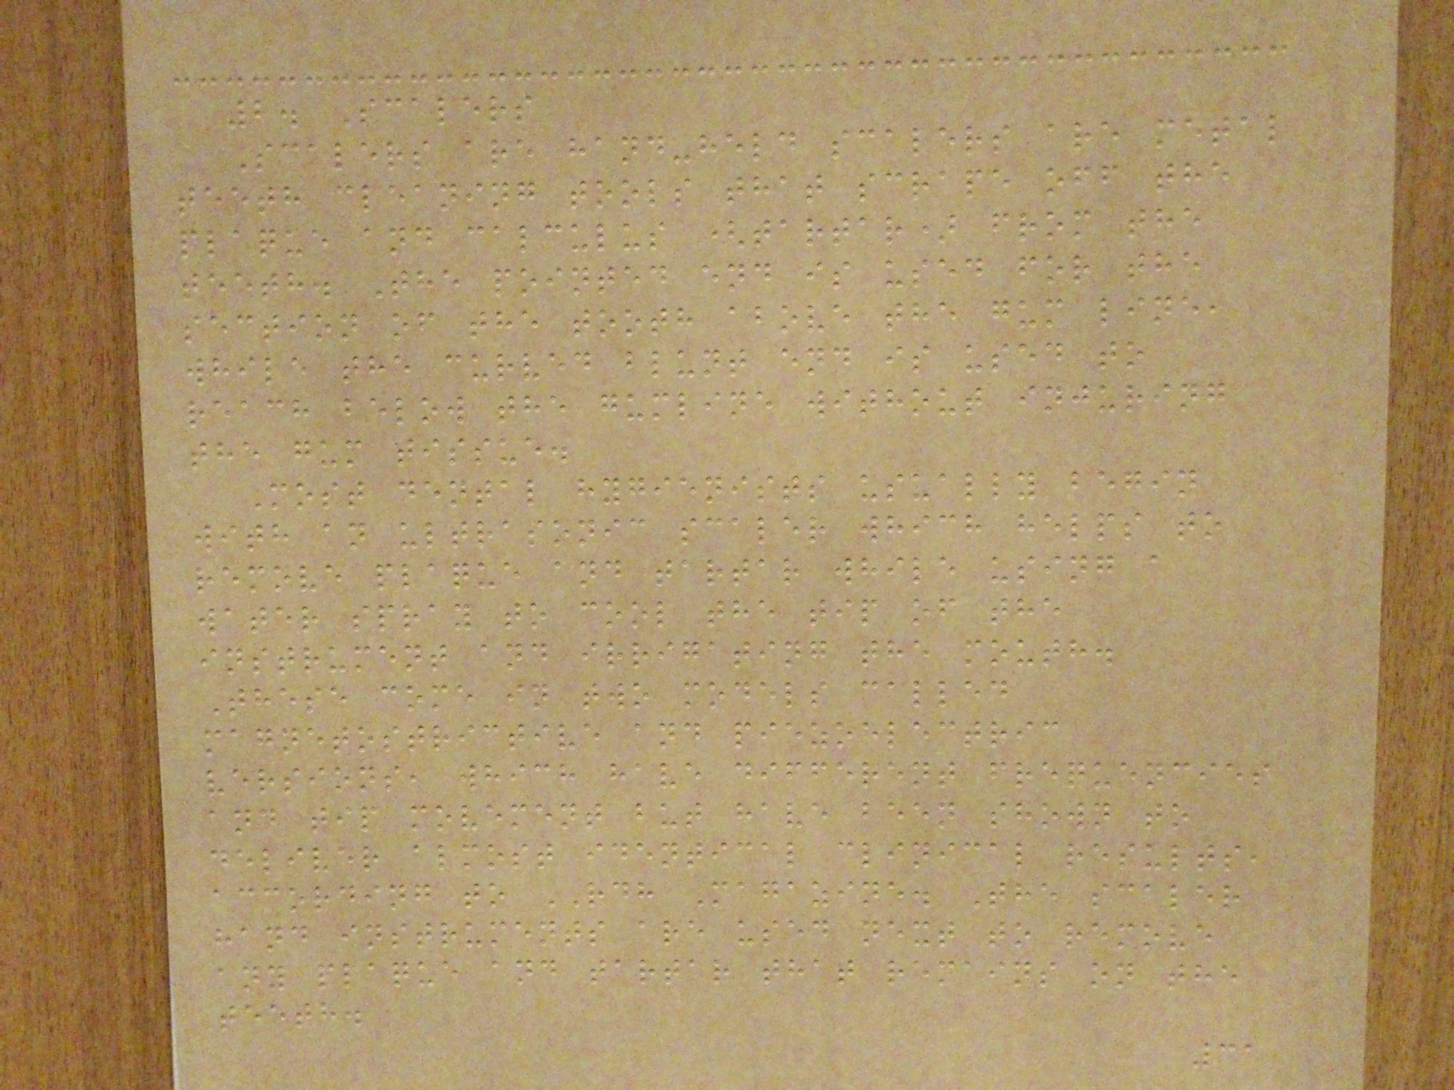2. Scalers
Scalers are hand-held scalers are metal
teeth cleaning tools that scrape off the
plaque and calculus (tartar) from the
teeth. The pointed end is used for the
section of the tooth above the gum line,
while the curved blunt end is used to
reach below the gumline without injuring
the gum tissue.
Most dental hygienists usually begin
with an ultrasonic scaler which helps to
remove plaque and tartar while using a
water spray to cool the tip of the
instrument and irrigating the mouth.
These come in two models called
magnetostrictive and piezoelectric
versions, which have different frequencies
and tip movement but have been shown to
deliver almost identical clinical results,
according to RDH Magazine. The scaler
hand instruments are used next to remove
any plaque and tartar that remains on the
teeth.
31
